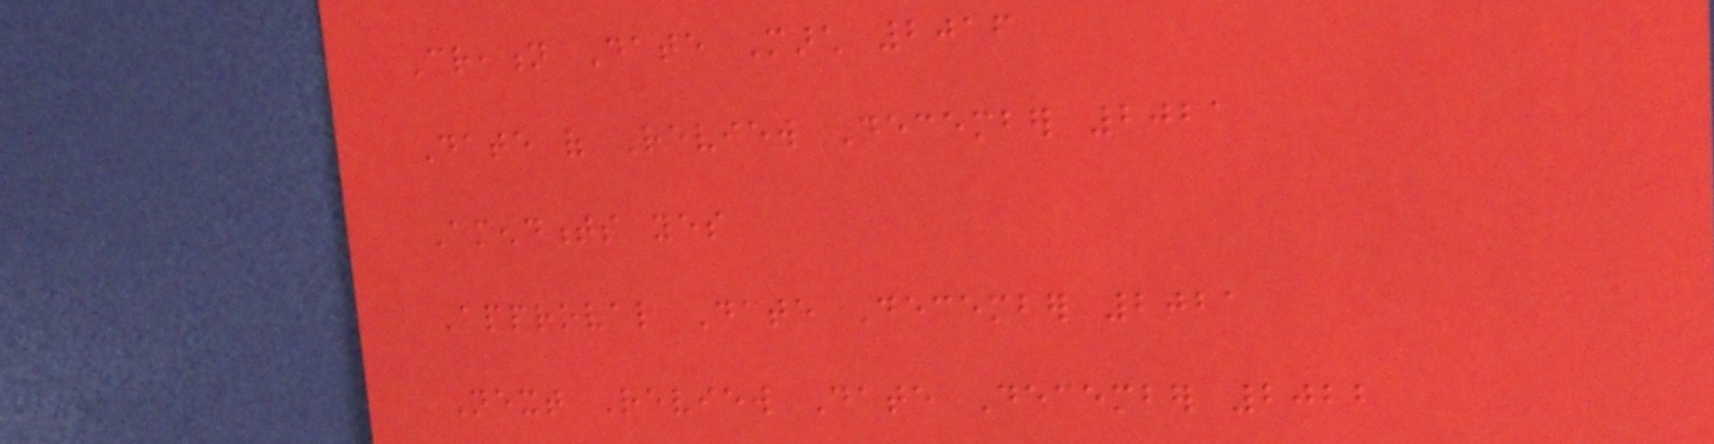Creation Date March 2016
Date of Review December 2021
Amendments yes
Approval Date December 2021
Next Review Date December 2022
